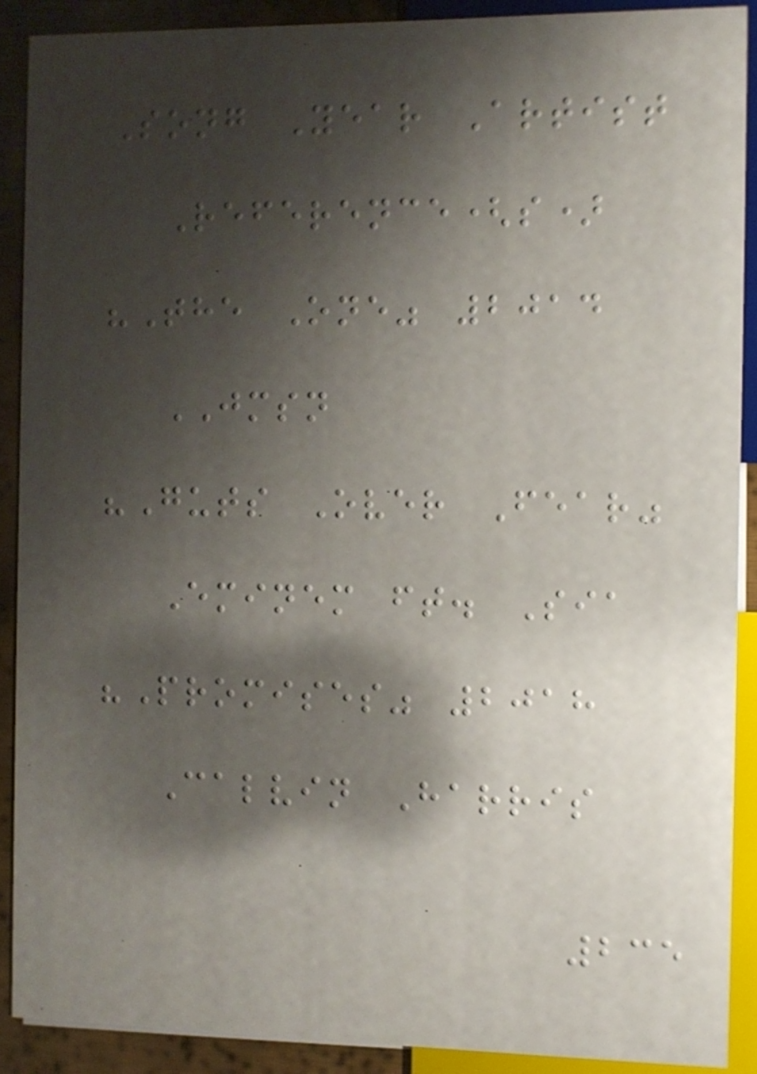Song Year Artist
Reference(s)
"The One" 2014
JMSN
"Guts Over Fear"
Eminem ft. Sia
"Promises" 2018
Calvin Harris
235
